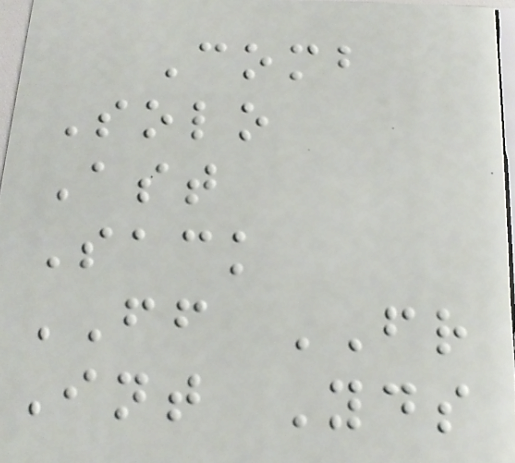Comb
Solo
Ast
Sack
FF FR
Int Yds
